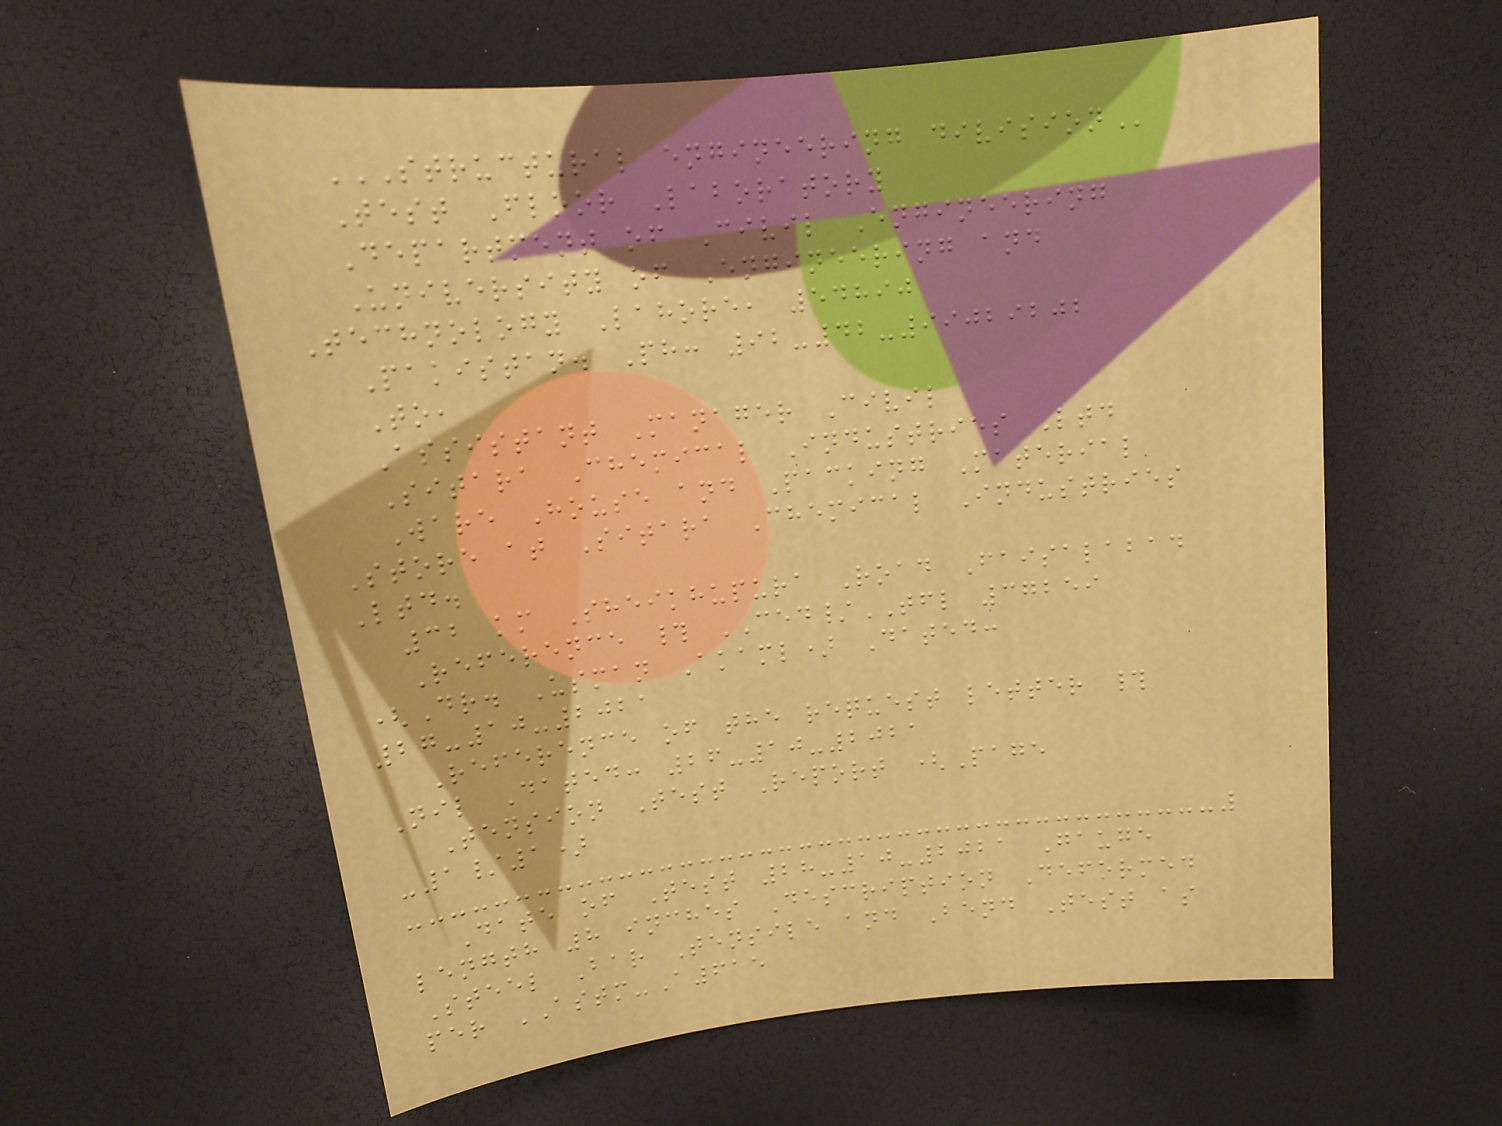STRUCTURAL ENGINEERING DIVISION
Test Floor Laboratory
Department of Civil Engineering
University of Engineering and
Technology Lahore, 54890
Pakistan. Ph: 92-42-99029202
To,
Assistant Manager Civil
Sitara Chemical Industries Ltd
Ware House and Packing Material
Store at Sitara Chemical Industries
Ltd.
32 km Sheikhupura Road Faisalabad
Reference # CED/TFL 37259
(Dr. Usman Akaml) Dated:
27-10-2021
Reference of the request letter #
Nil Dated: 26-10-2021
Tension Test Report (Page
-1/1)
Date of Test 28-10-2021 Gauge
length 8 inches Description Deformed
Steel Bar Tensile and Bend Test as
per ASTM-A615
